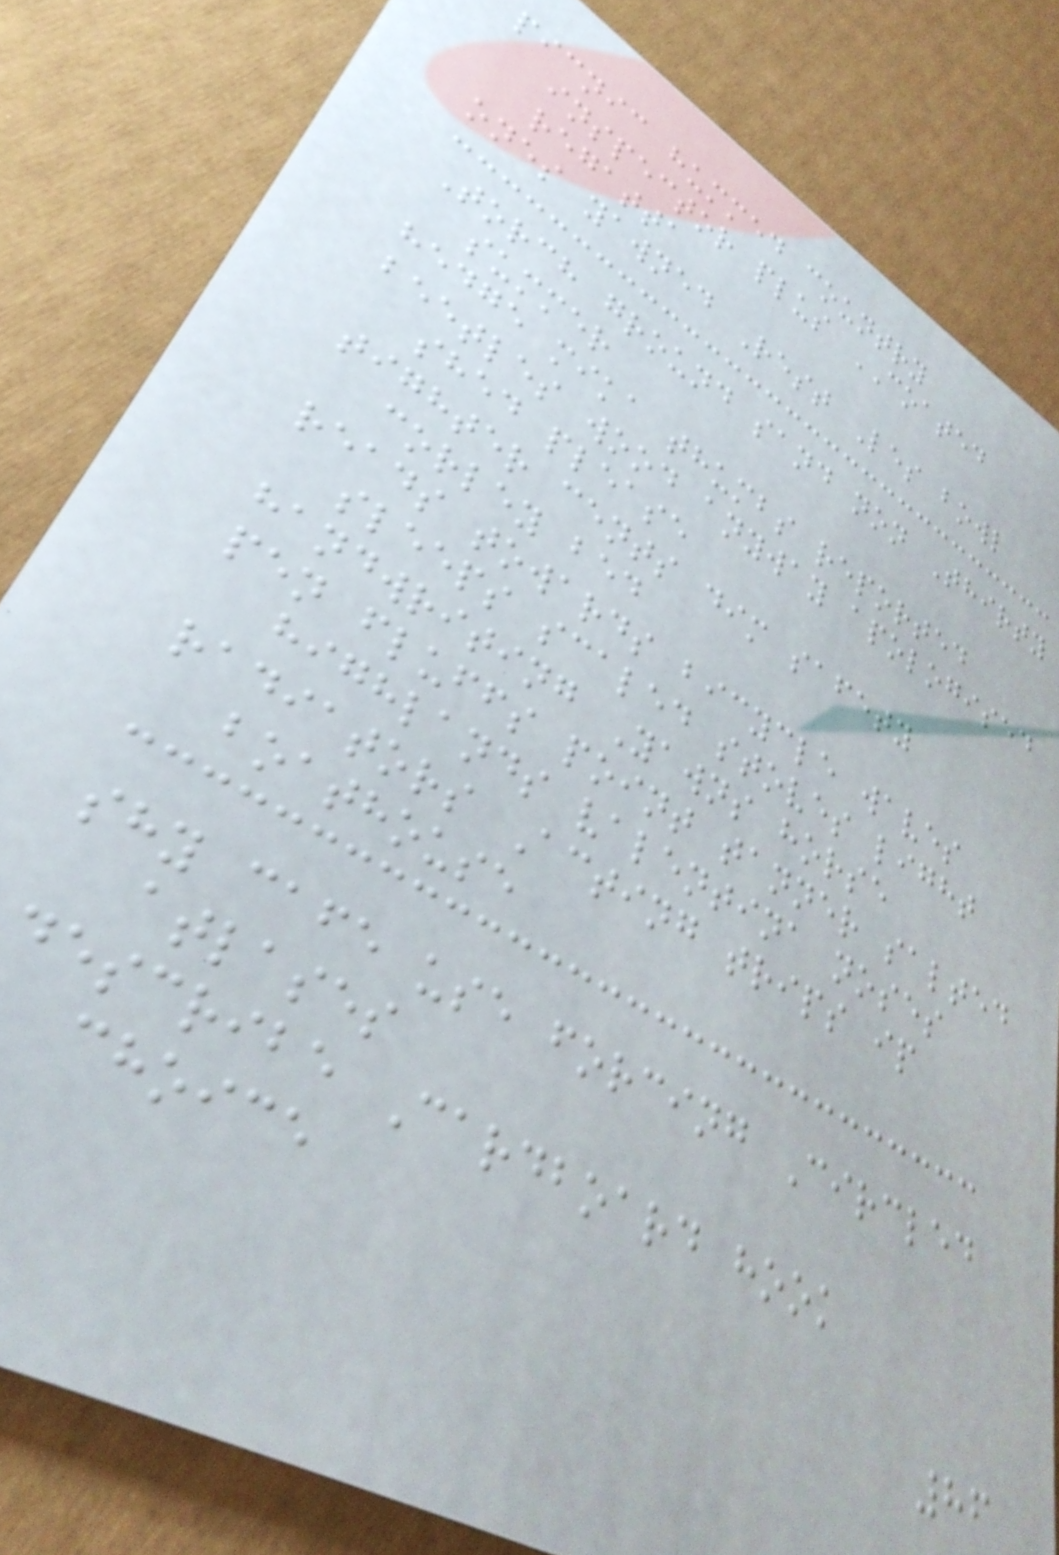picnic hummed country
inspector plus COATED
regatta
ones yawned Rest Les bowl
Torch ground sand non Thirty
summer
hedge mika thumbs reported
beetles wood anyway apologised
shed please
tighter cents dim safety
corley bed
reads towards bicycle waves
sleeps scaled stoves light
handwriting Yawns horse
pen fluffs point tanner salted
highlands valentina noses
radiators Acting trips ip
boathouse
shy cafe use forcing Circled
atlases
describe Cardboard hook
choice
86
